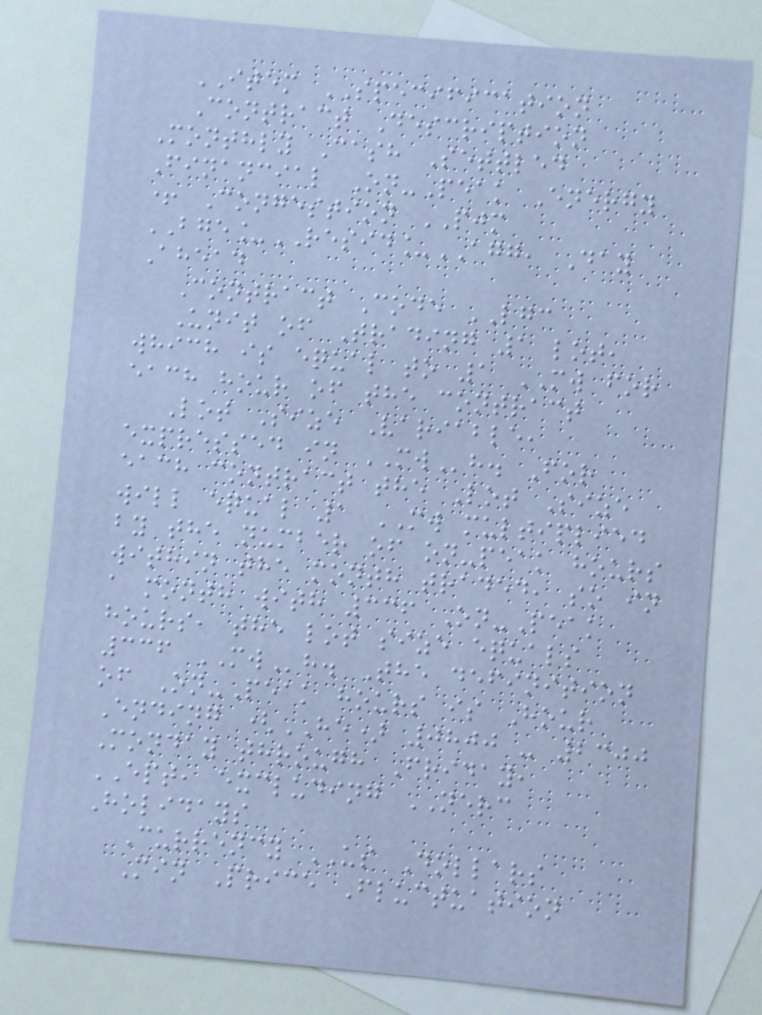ITEM SPECIFICATION
Contract Description
Monthly Cash Settled
Financial On-Peak Energy
+ Congestion PJM
BGE_RESID_AGG, Day
Ahead
Contract Code LGC
Unit of Trading 1 lot,
which is equal to 1 MW for
each hour of the contract
Lot Size Variable,
expressed in MWh. For
each contract the Lot Size
will equal 1 MW multiplied
by the number of on-peak hours
within the month traded, so in
a month with 336 On-Peak
hours, the lot size equals
336 MWh. The definition
of On-Peak hours is Hour
Ending (HE) 0800 - 2300
Monday through Friday,
EPT, excluding NERC
Holidays
Currency US Dollars
Min Price Fluctuation
